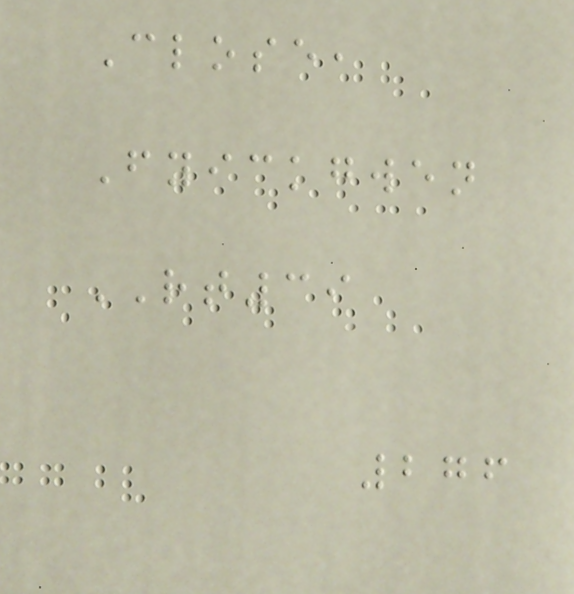Close,
Fyickgwen
RT39
276
